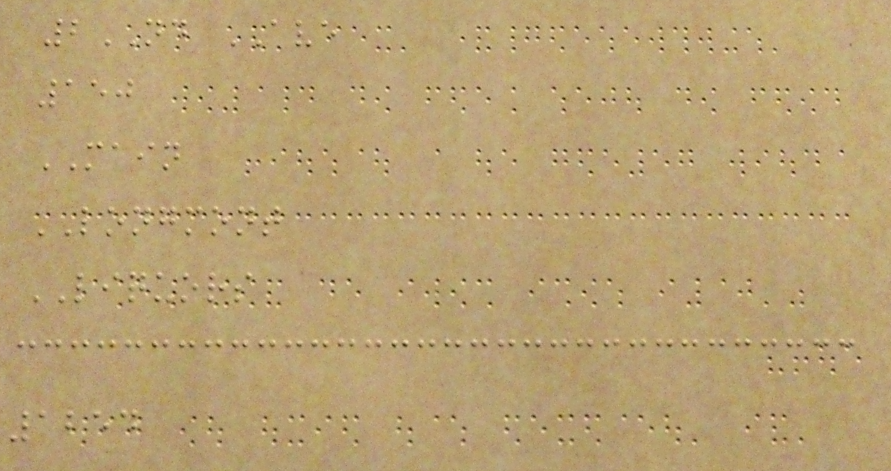2ND AVE
150
MAIN
LONGMONT
LIQUORS
1254
